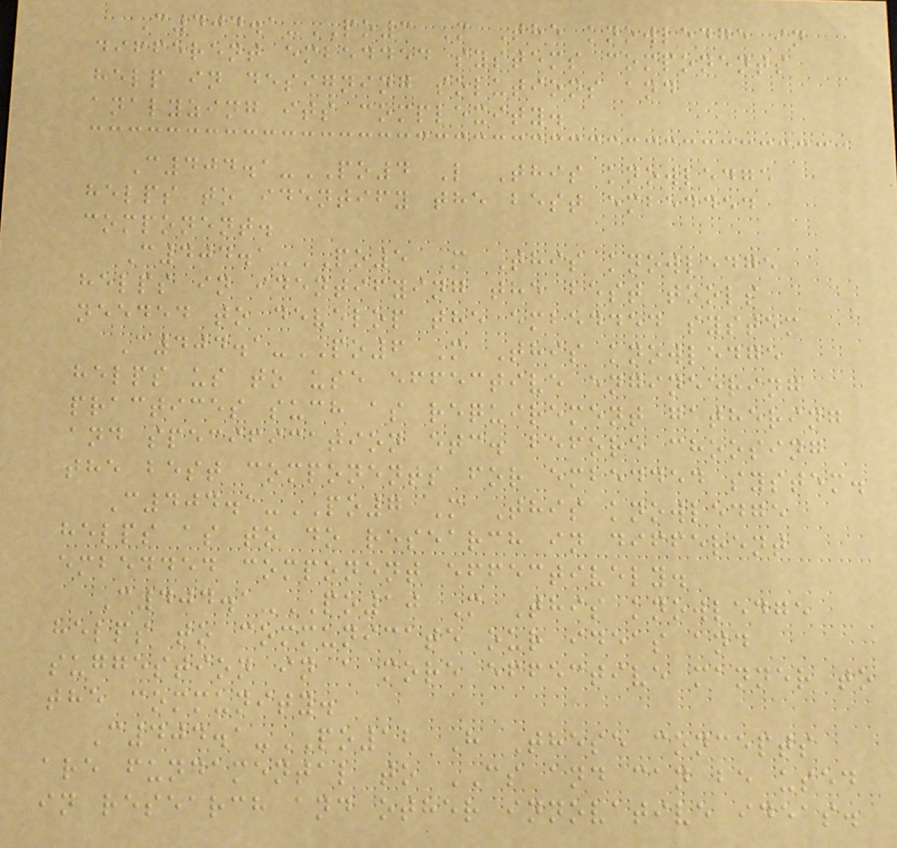C404.1-PO3 M The knowledge in
different embedded systems components
help in designing solutions and
analyzing its complexity.
C404.1-PO4 L This knowledge
helps to identify the best embedded
component.
C404.1-PO5 M This knowledge
helps in identifying the best tools
needed to develop the embedded system
C404.1-PO6 M This knowledge
helps us to use effective engineering
practices such as requirement gathering
and specification etc. before choosing
the best components for embedded system.
C404.1-PO7 M This knowledge
helps as to do research in different
embedded component effectively.
C404.1-PO10 M This knowledge
helps to communicate our ideas and
suggestion in a more effective manner to
the community.
C404.1-PO12 H These concepts
are fundamental to CS and can be used
in research and other innovative ideas.
